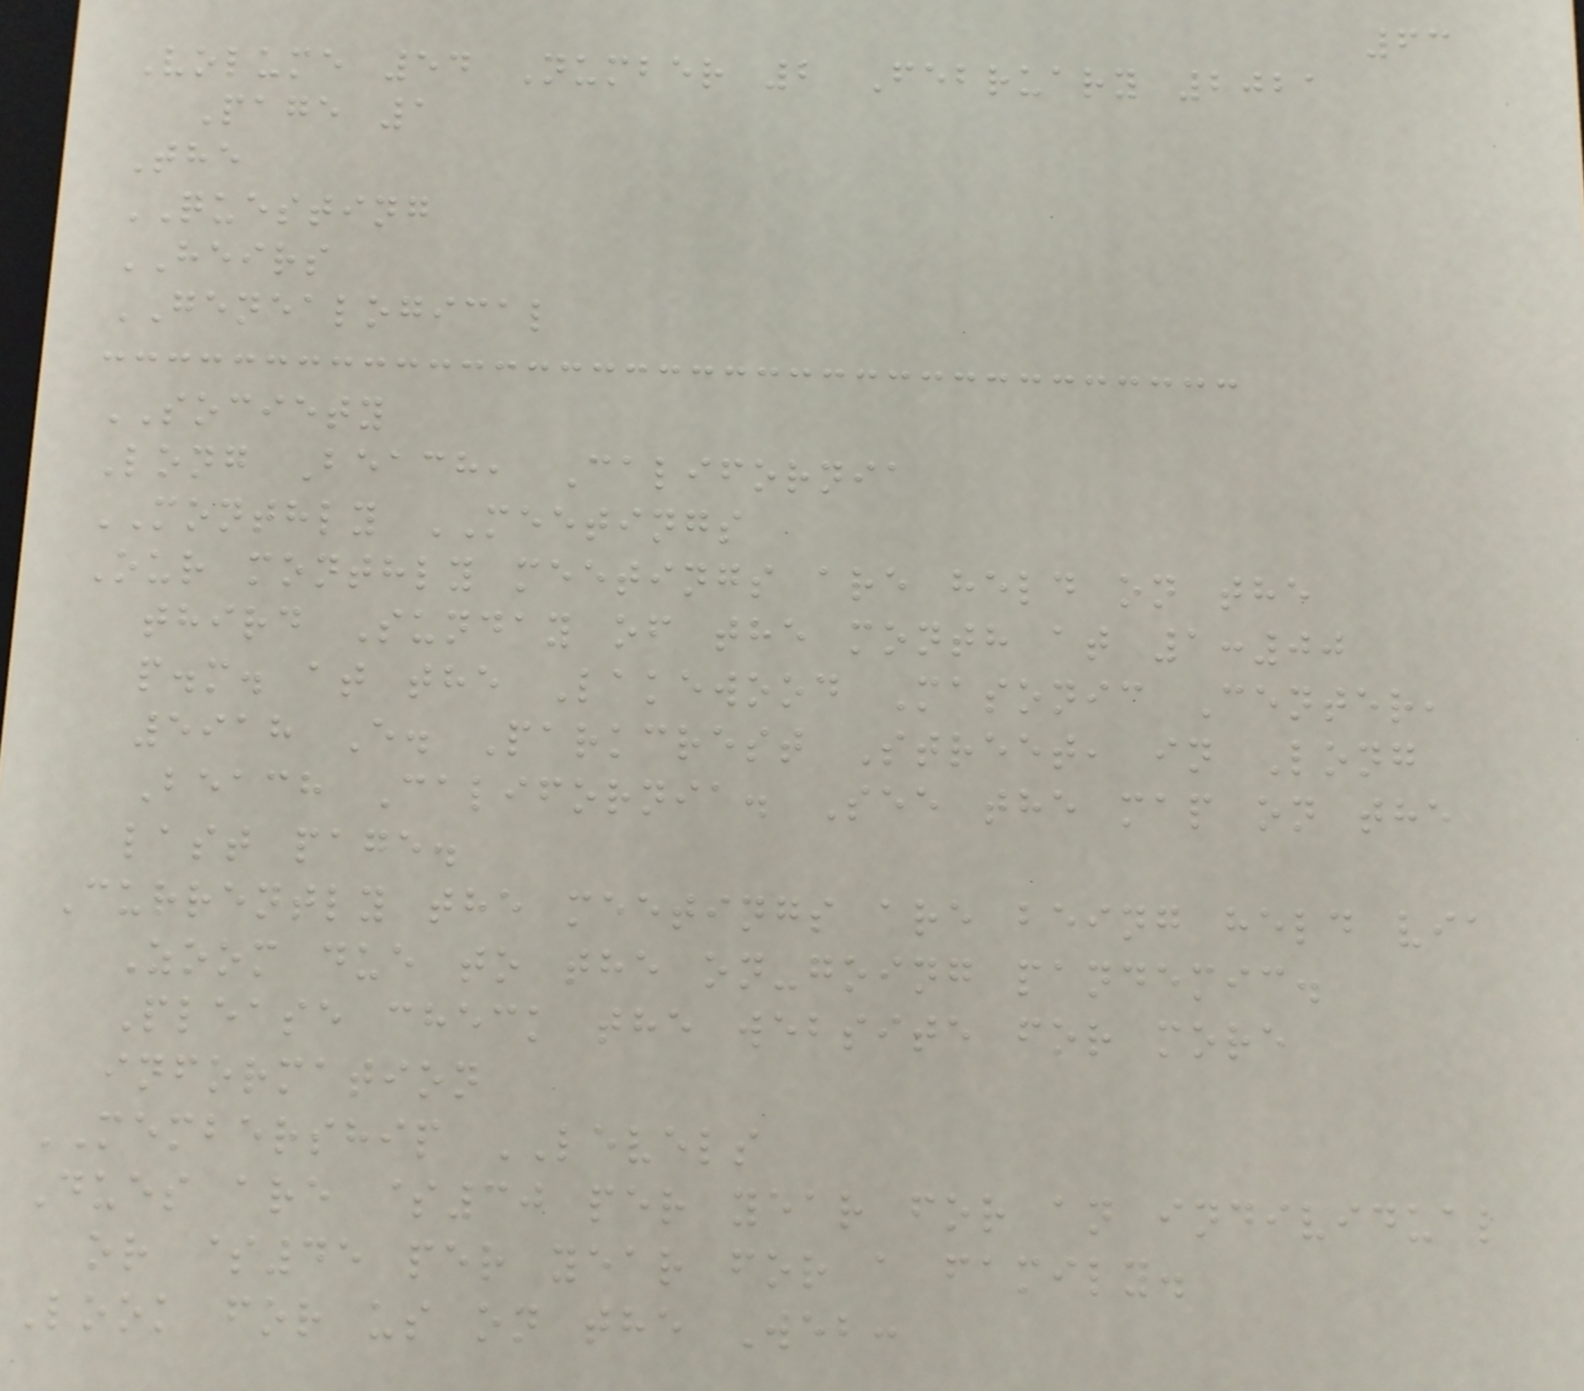63
Volume 54 Number 2 February 2021
Page 1
The
QUESTING
HEIRS
GENEALOGICAL
SOCIETY
Long Beach, California
MONTHLY MEETINGS
Our monthly meetings are held on the
third Sunday of the month at 1:00
p.m. at the Lakewood Masonic Center,
5918 E. Parkcrest Street, in Long
Beach California. See the map on the
last page.
Currently the meetings are being held via
Zoom due to the on-going pandemic.
Please check the website for more
information
MEMBERSHIP LEVELS
Dues are $30 per year for an individual
or $45 per year for a family.
Look for us on the Web:
